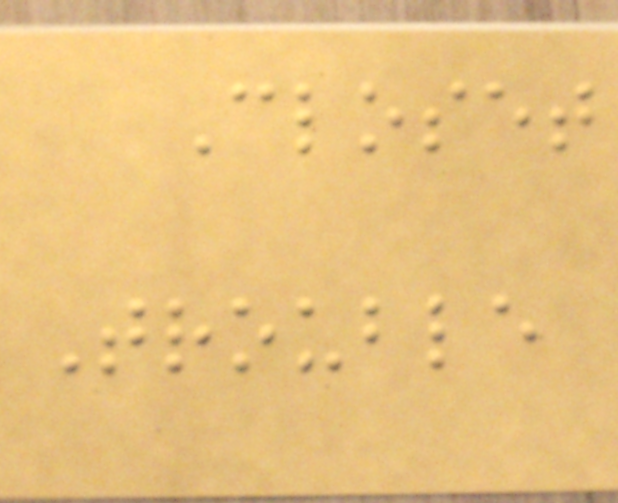Closet
Trouble
